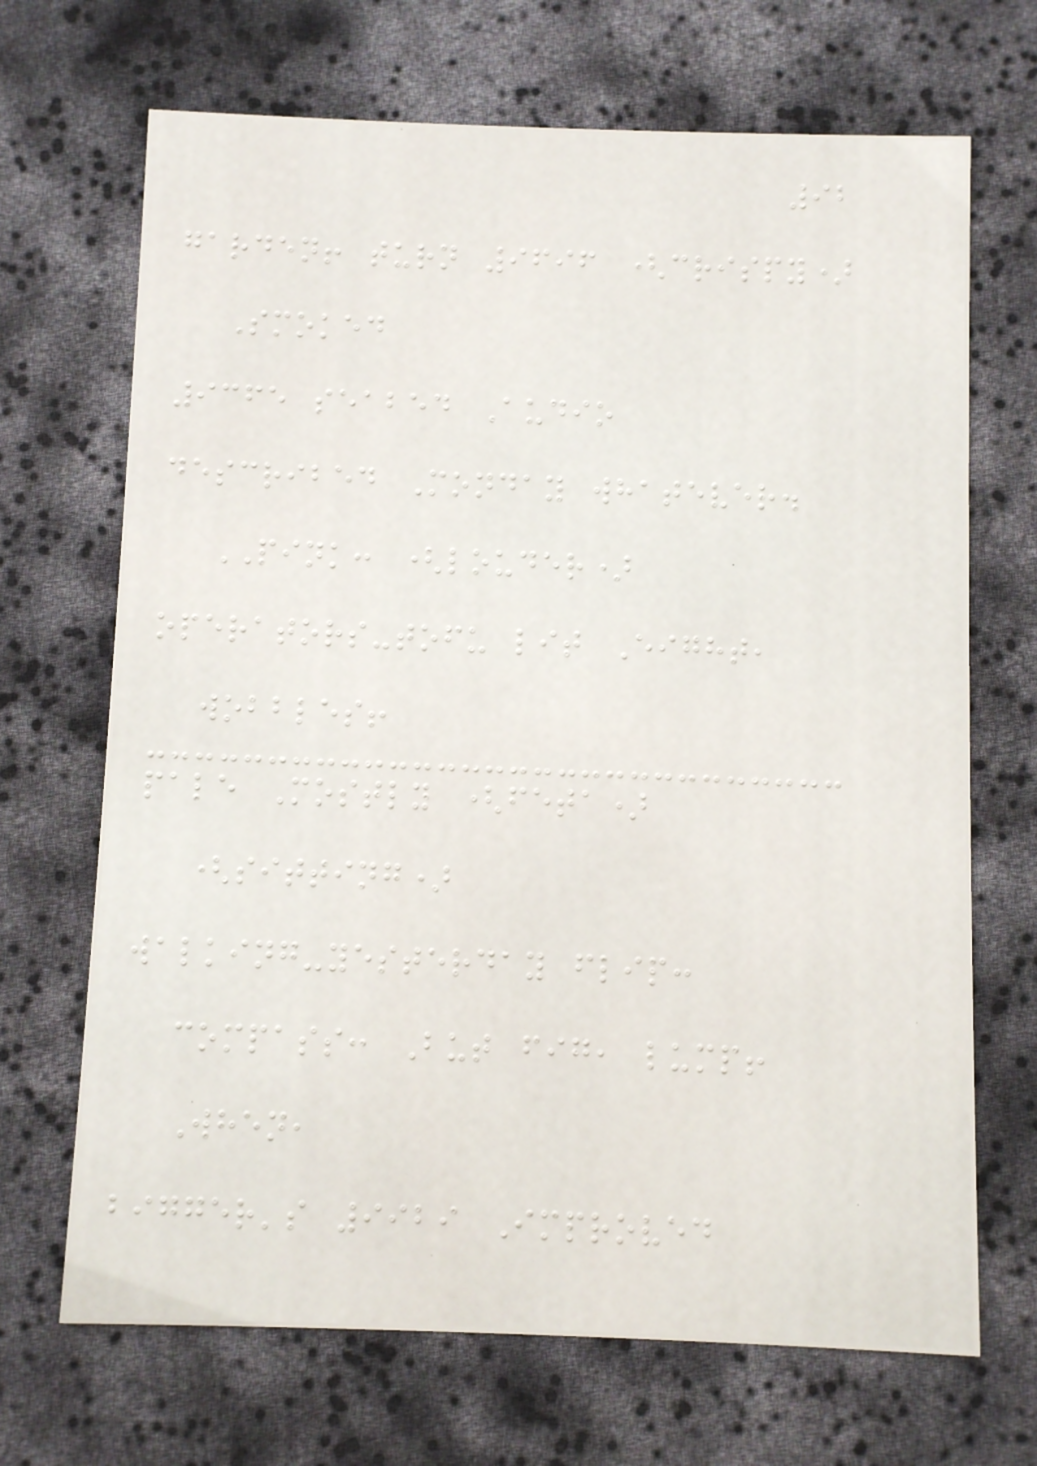92
garden! turn 9696 (crispy)
Smoked
9365 seabed Audio
described Monday whatever.
PINK: (louder)
operators-tofu lit Eight,
wobbles!
pale Mostly (feta)
(sitting)
walking-yesterday flip:
compass: But fig, lump!
When,
bigger's 9929 Improved
